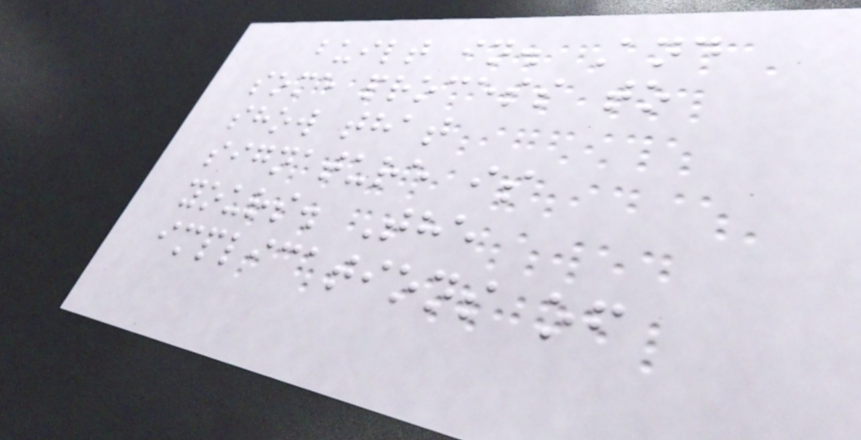built in. And
some process to
show that
signature is
yours. The
implications of
